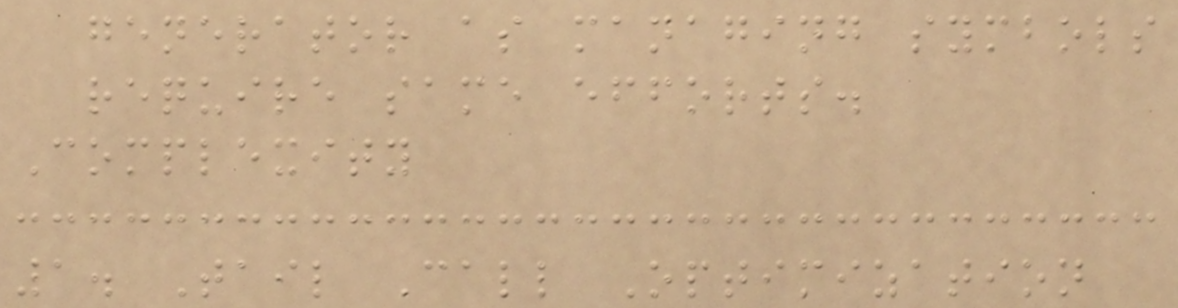generator as managing symbols
require same efforts.
Complexity
1. Tail Call Optimization
